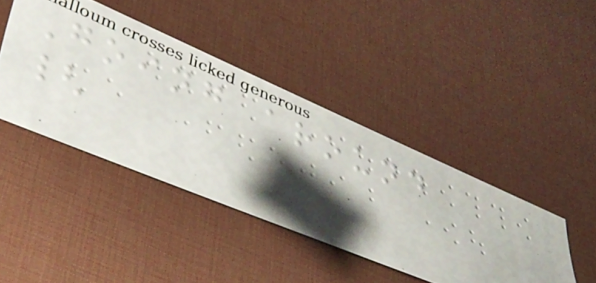Going around
{
